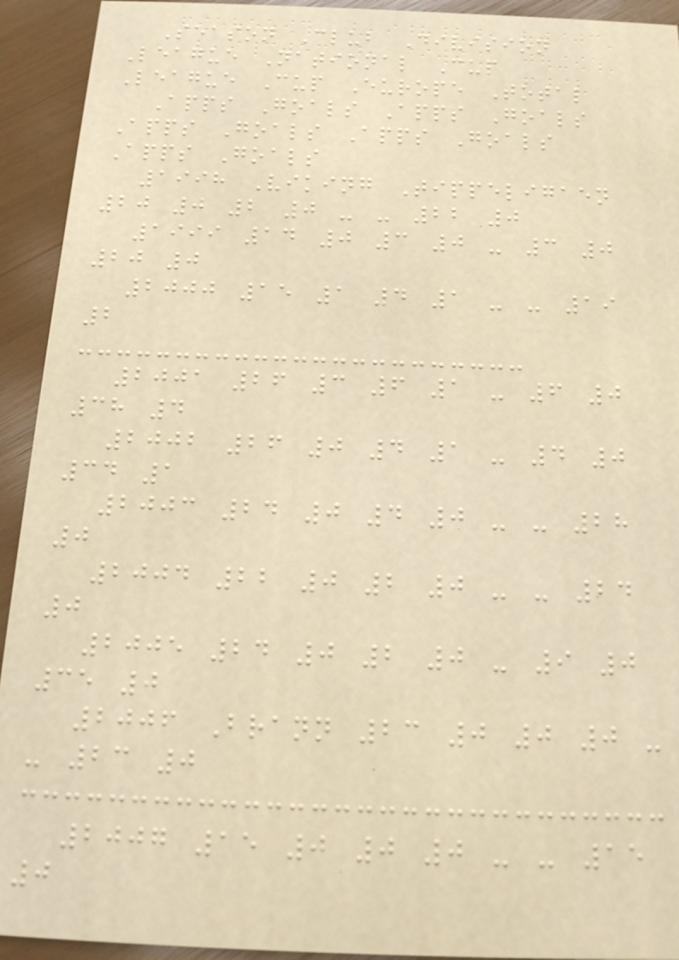Season Club Division
League National Cup
League Cup Europe Total
Apps Goals Apps Goals
Apps Goals Apps Goals
Apps Goals
1998 Viking Tippeligaen
20 0 2 0 - - 22 0
1999 14 0 3 0 - 3 0
20 0
2000 15 1 4 1 - - 19
2
2001 26 3 6 1 - 6 0
38 4
2002 26 0 4 1 - 4 0
34 1
2003 24 0 4 0 - - 28
0
2004 22 0 2 0 - - 24
0
2005 24 0 2 0 - 9 0
35 0
2006 Brann 23 0 0 0 -
- 23 0
2007 15 0 0 0 - - 15
0
